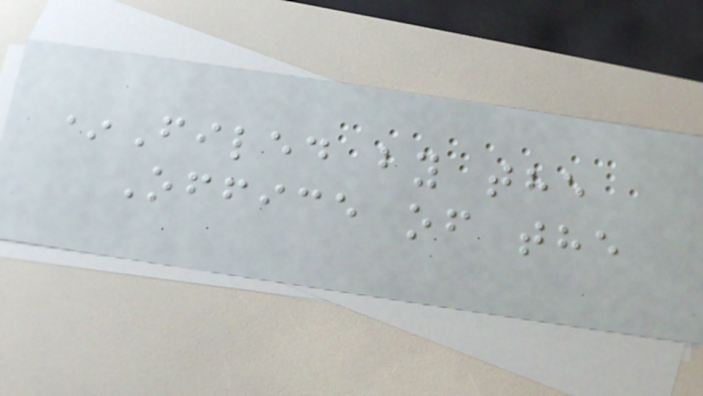*Filed by the
Office of the
